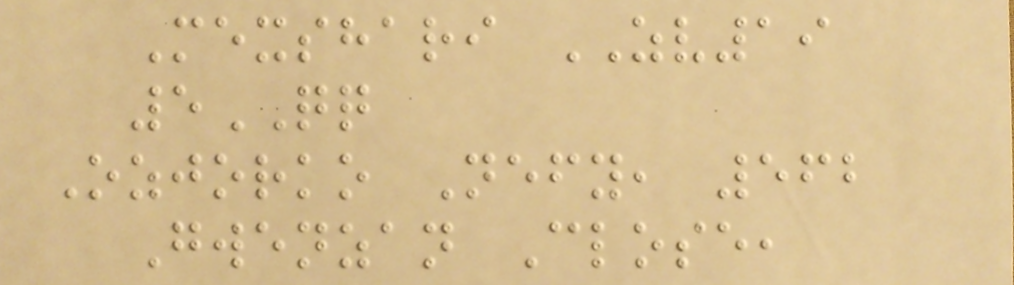Mexshari ZV19
5QQ
Ozjorko Nefy, 562
Gwenzan Close,
